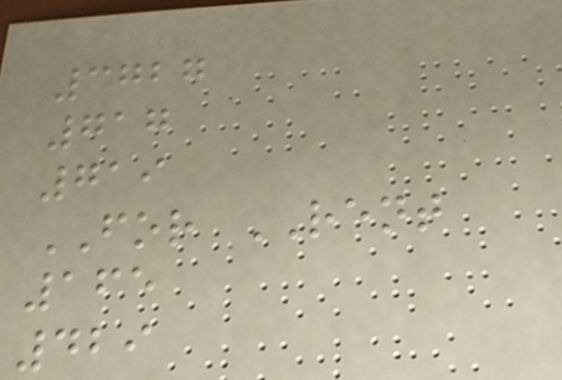3727
717
719
FOR RENT
165
429
